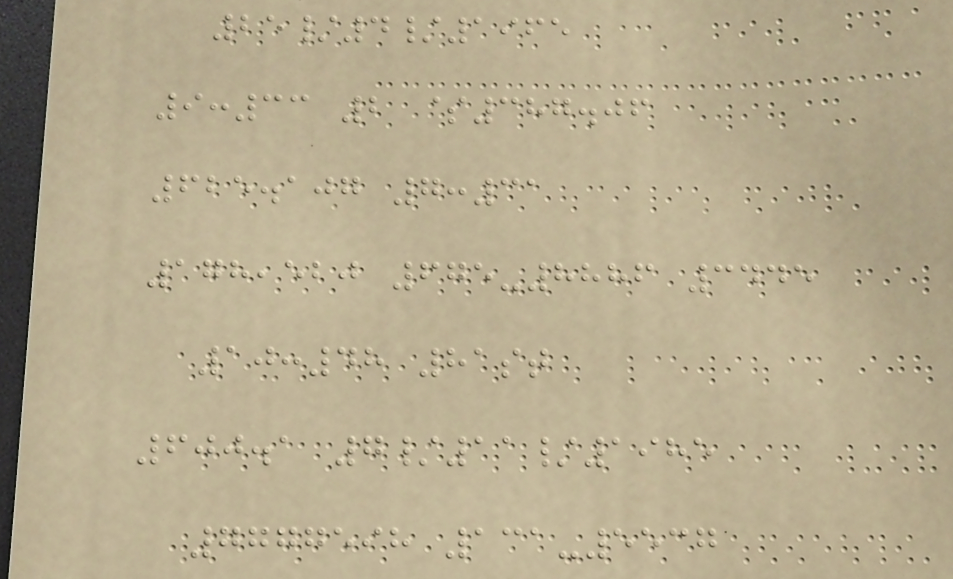25/4/1965
9:33 2 $387.06
625.107 7:31
178,520 675-8886 3445
10:48 81st
600.1 7/11/1985
7777598 131-5537
